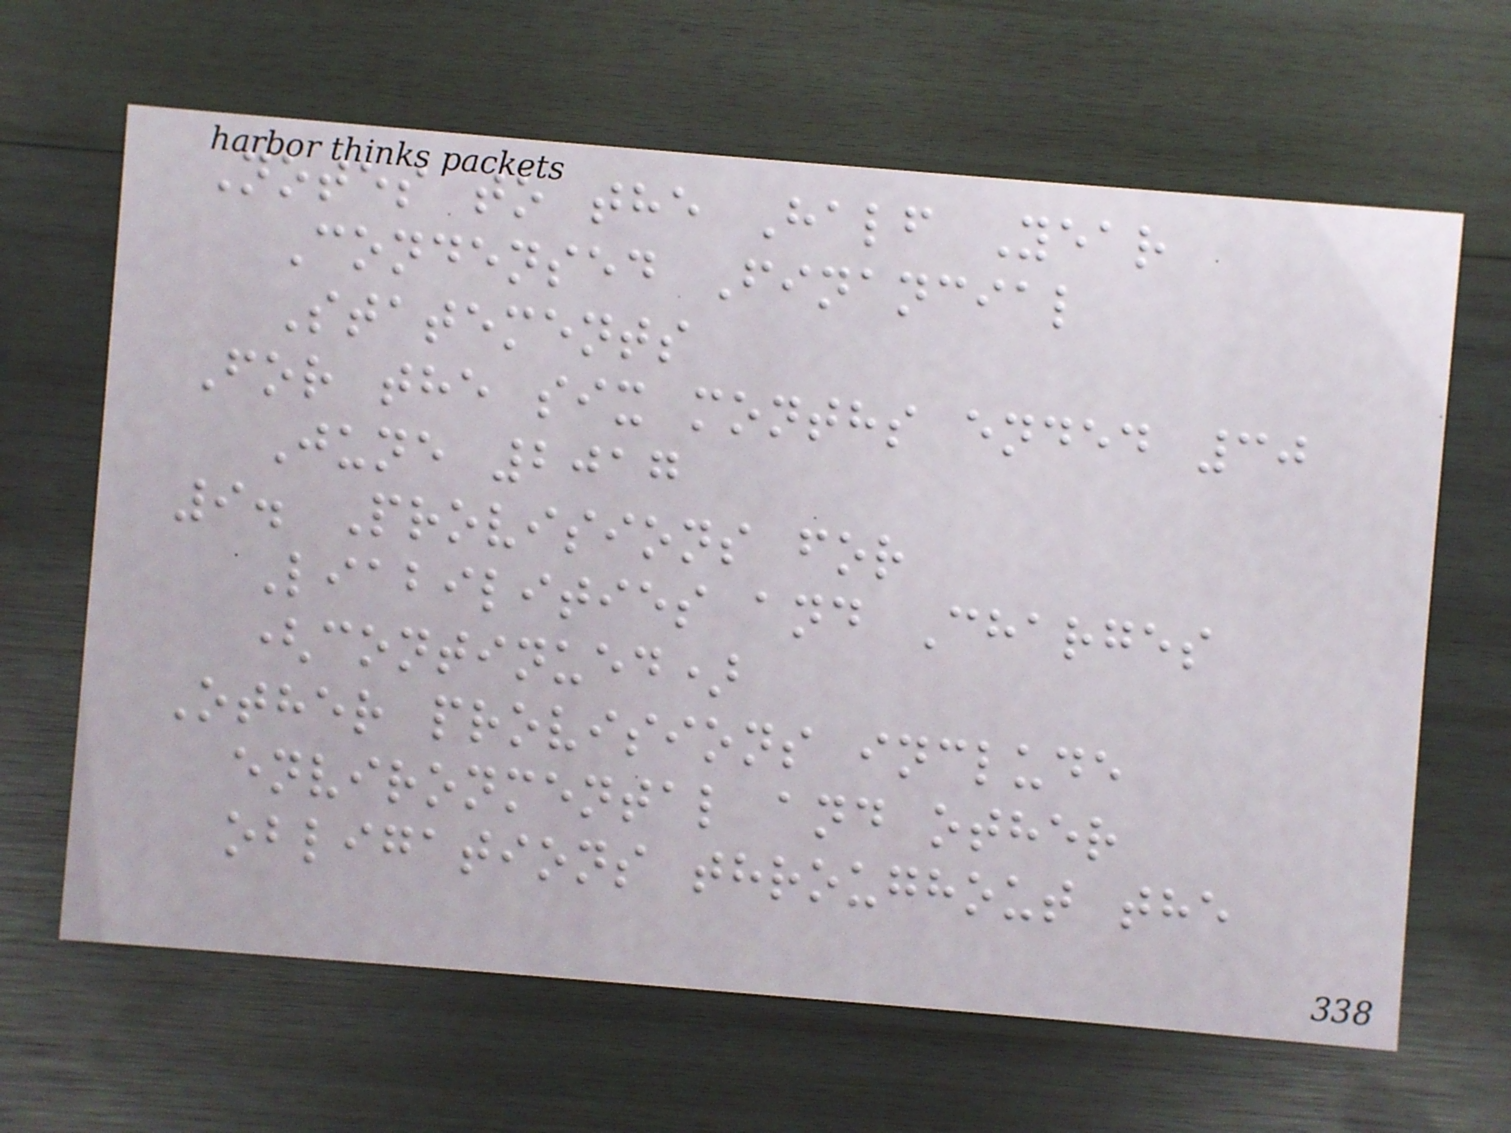Notes to the Half Year
Condensed Financial
Statements
For the six months ended 30
June 2017
9. Provisions for
Liabilities and Charges
(continued)
Other provisions include
environmental and other
obligations throughout the
